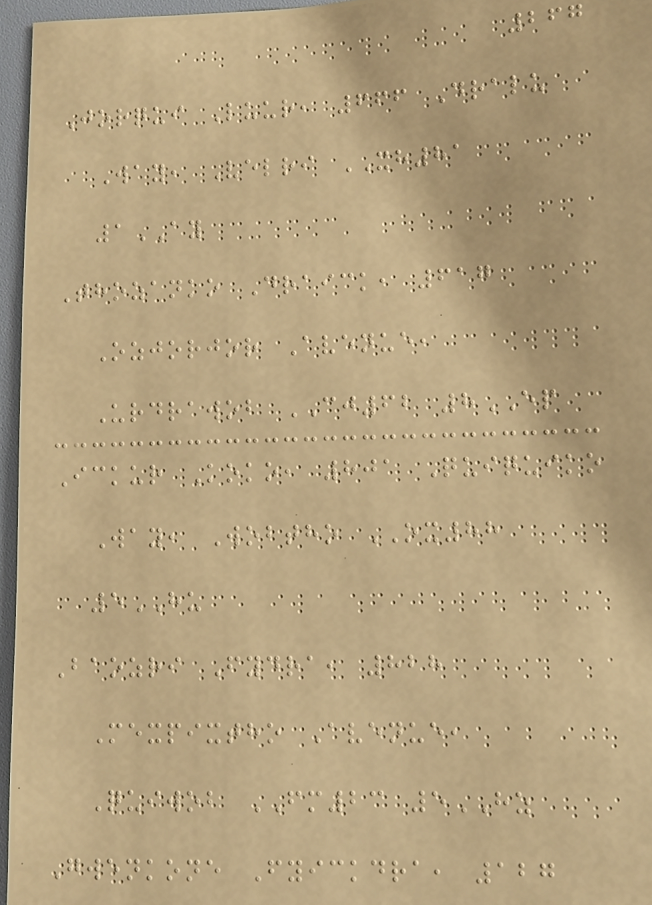267
Jorqui Luur, 666 Dralu
Way, Velri XH81
1AY
Thozanko Draick, 617
Ozjorjor Avenue,
Urdrawob CJ62 8EP
Ickur Koko, 801 Quiquiko
Way, Wobtho OX88
5HU
Baozri Fydra, 828
Mexpixtho Avenue,
Quiwob FM23 5HZ
Gwenkone Fyickdra, 127
